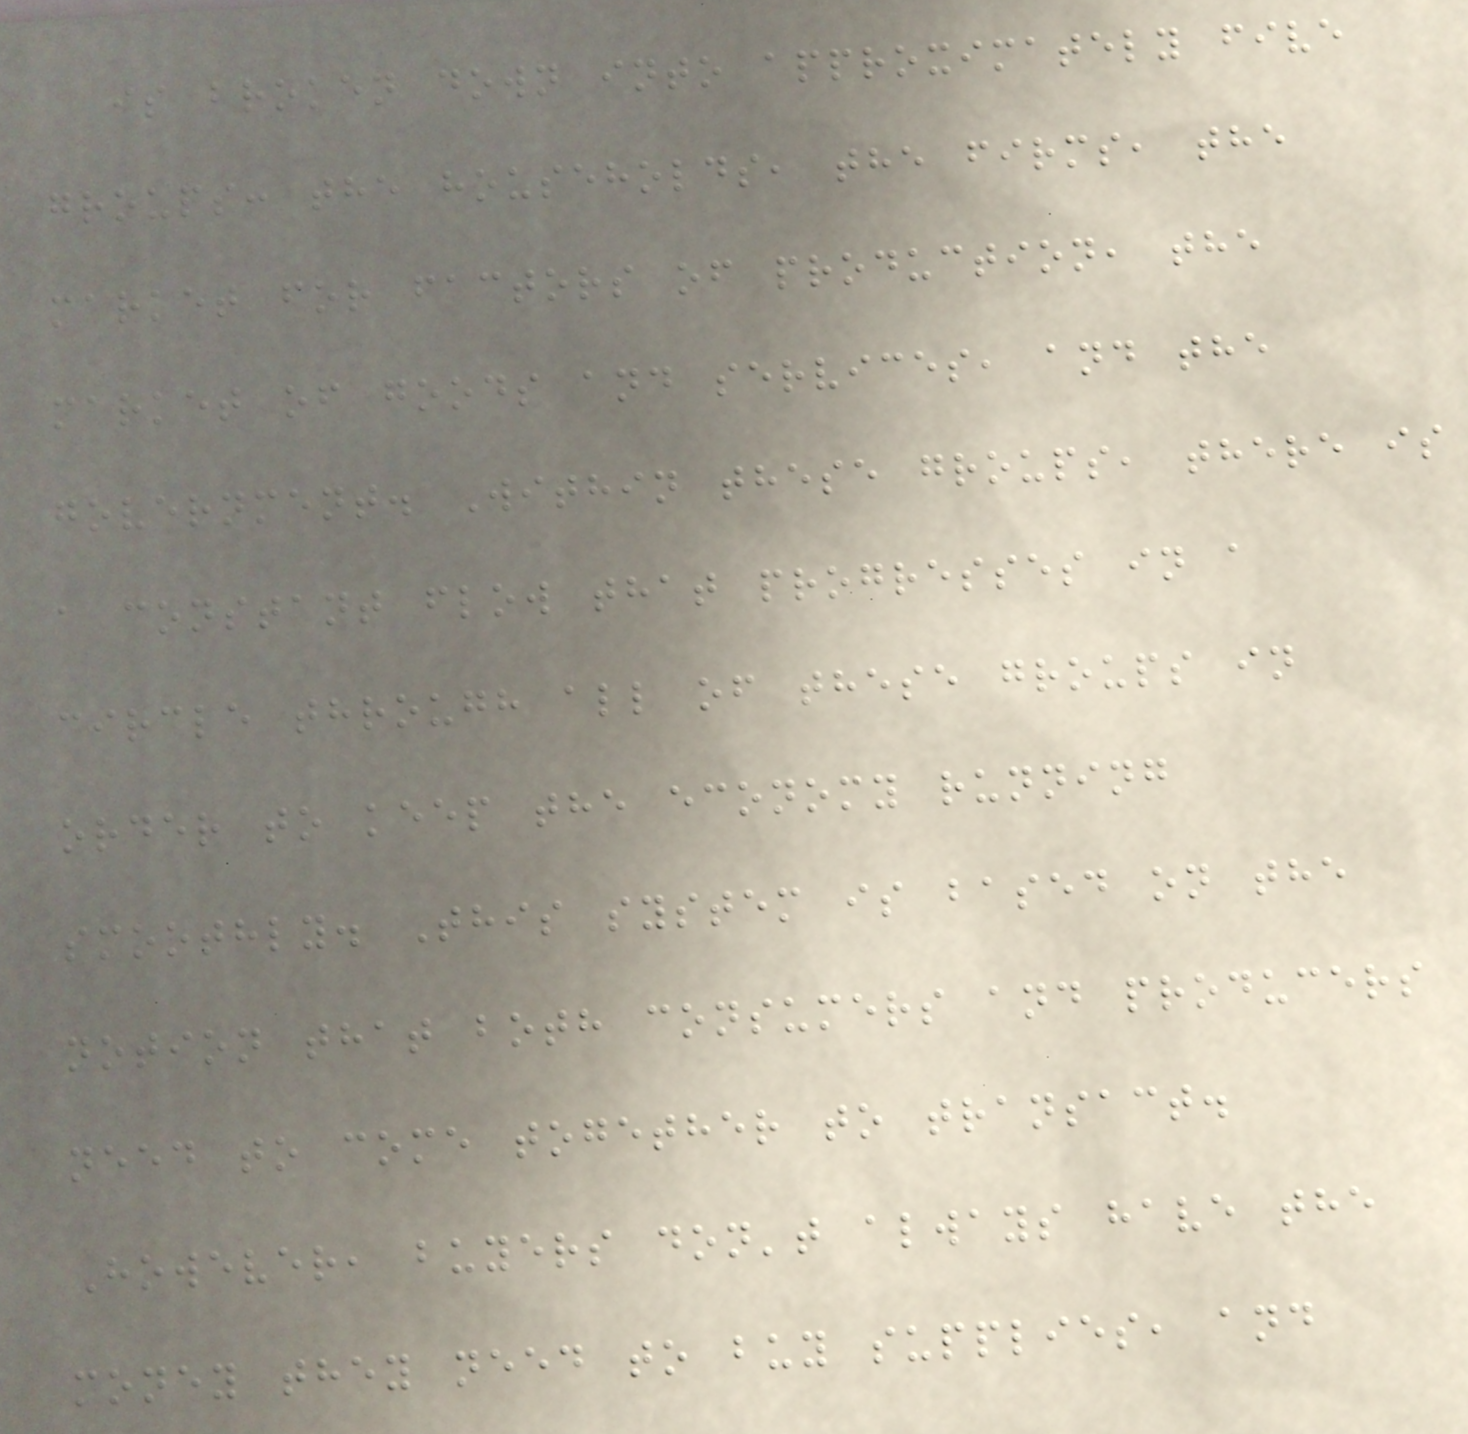is broken down into approximately five
groups: the households, the firms, the
market for factors of production, the
market of goods and services, and the
government. Within these groups, there is
a constant flow that progresses in a
circle through all of these groups in
order to keep the economy running
smoothly. This system is based on the
notion that both consumers and producers
need to come together to transact.
However, buyers don't always have the
money they need to buy supplies, and
